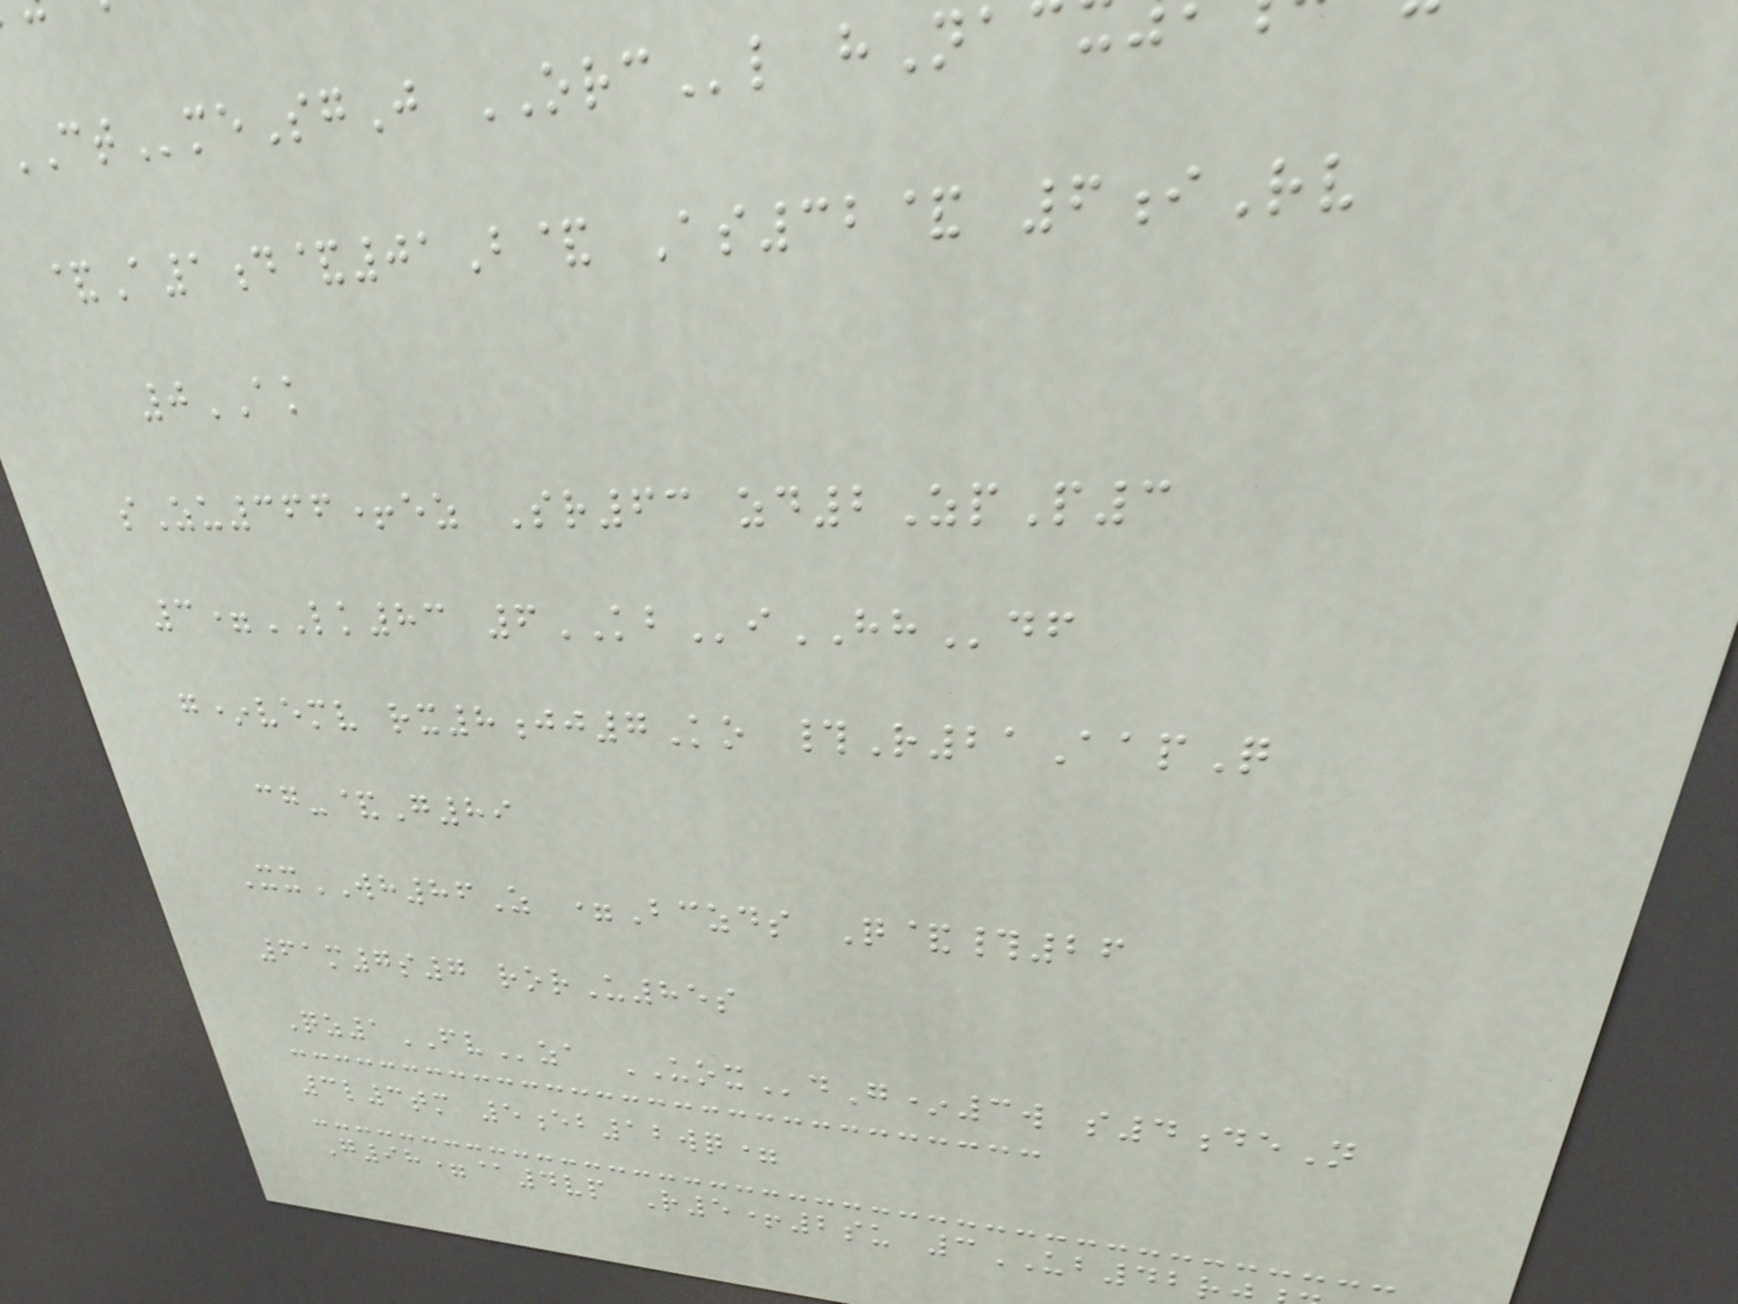meSgJ ORCl hNa
&A1d&01B& As32& 6iRv
0AK
sZu366+ez Sr63 zd2ZpP3
3=LK83 6KBiHHdf
g*vemv rx8jj7Ko #R21AapQ
cg-&G89
XxWH86Z =Bczds Q&#26
61m7s7 rorU85s
Qz1FVza UOXdG*3w s4deN
3l3tm 5eb12wq=
G98=@4vp R5+2su 3UB42r
